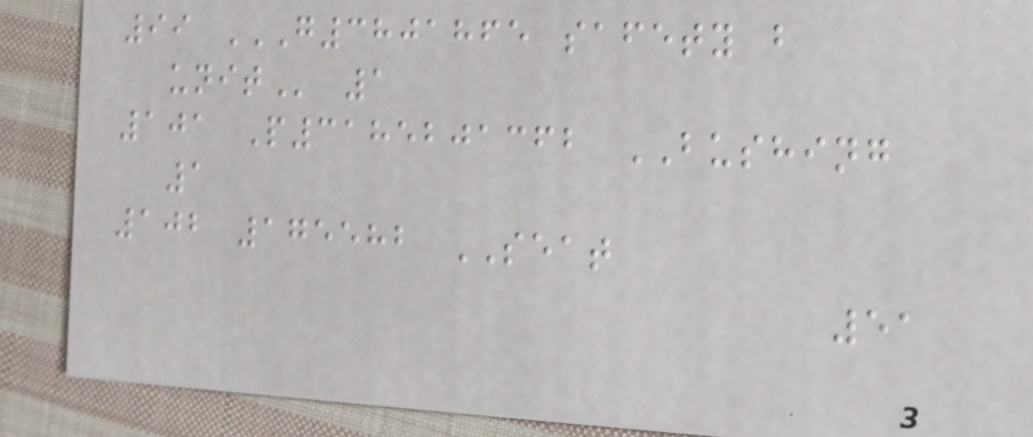99 G3801865 SAFETY B
UNIT 1
101 P3185201362 BUSHING
1
102 175582 SEAT
51
